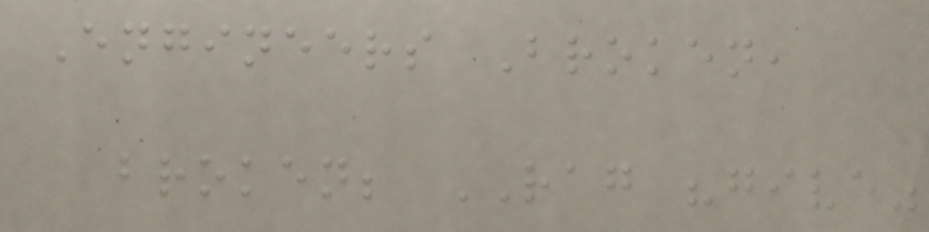Engineers Broken,
broken; RAG "give"
